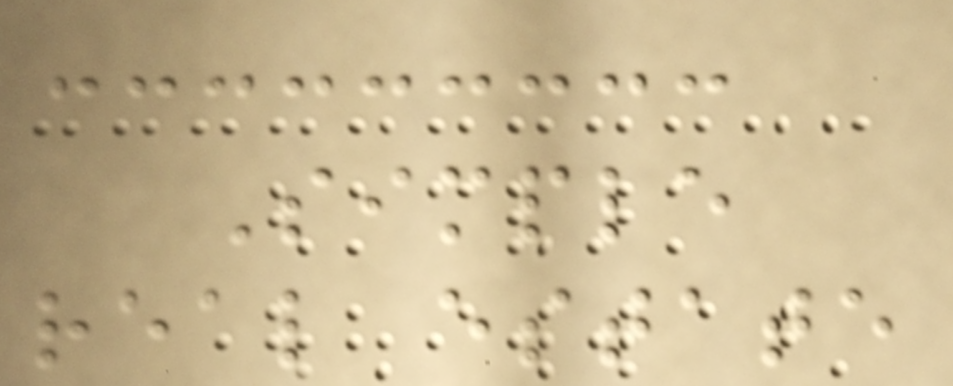Simple
real estate
